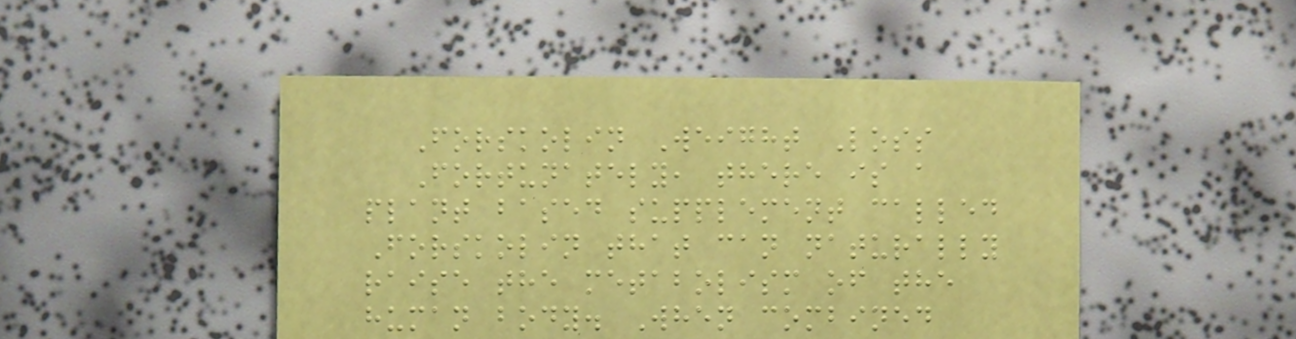Forskolin Weight Loss
Fortunately, there is a
plant based supplement called
Forskolin that can naturally
raise the metabolism of the
human body. When combined
